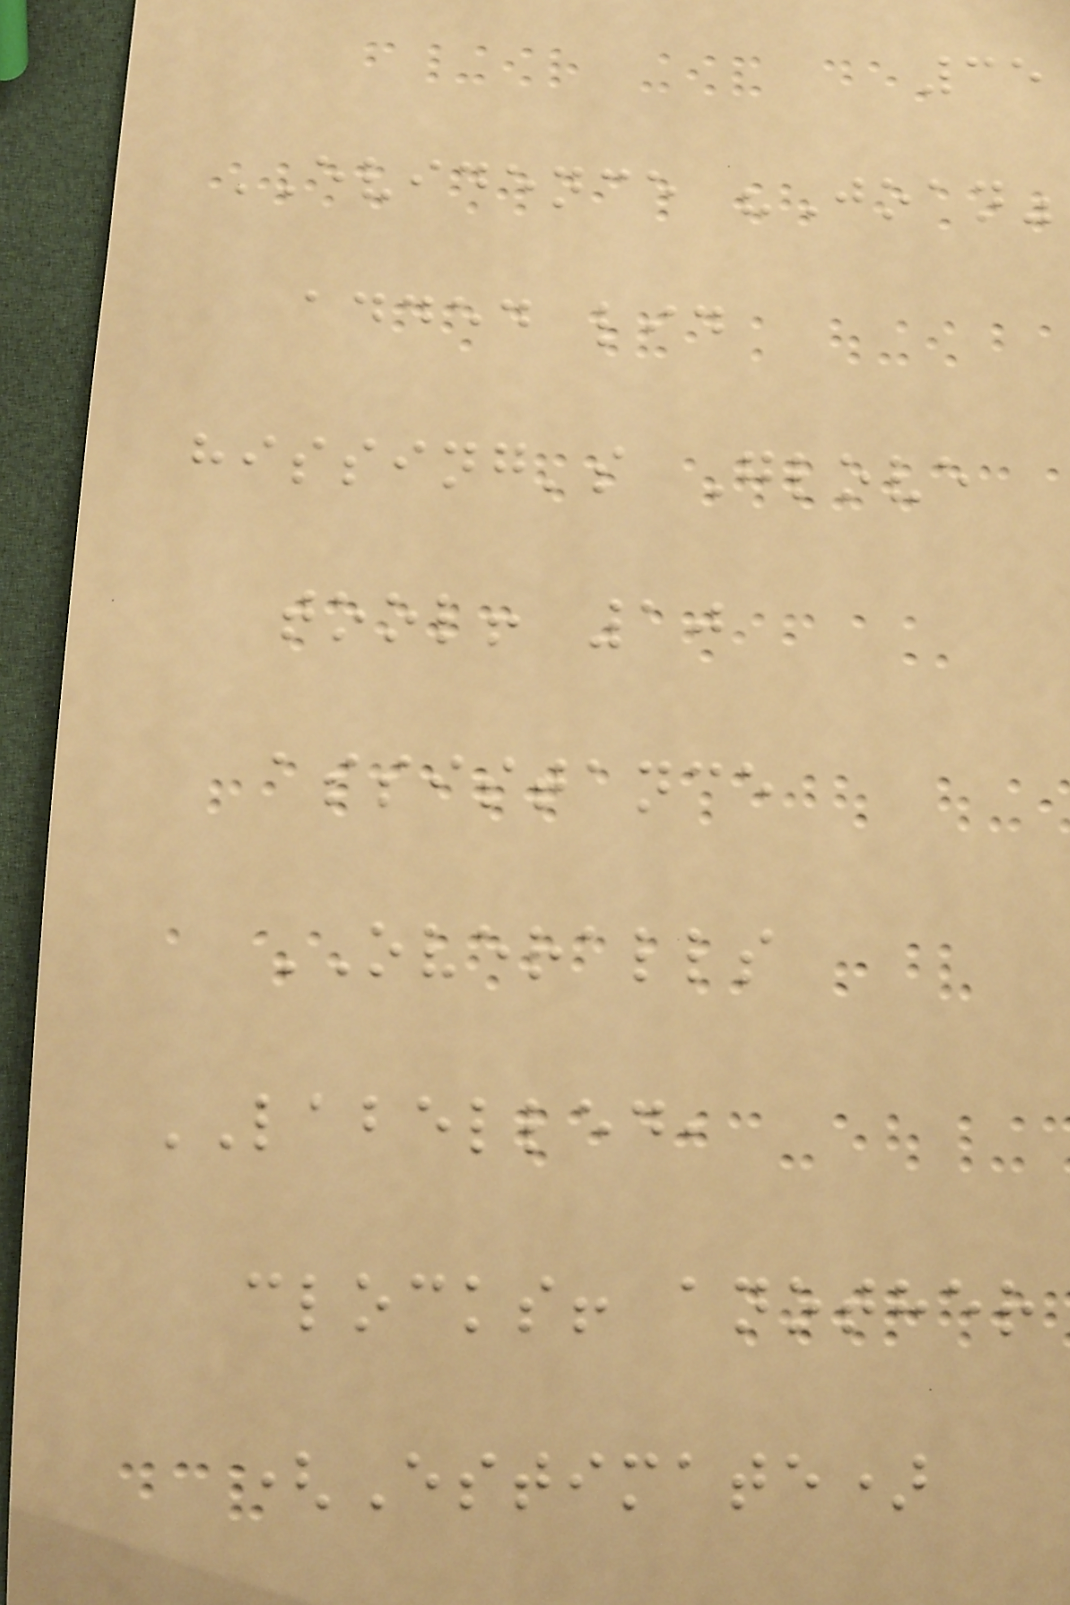35
EVIDENCE "Joan"
added lid
hissing's Glove
tool! 10
assistance
OVERALLS
LABELLED,
clocks! another
(Estimate)
